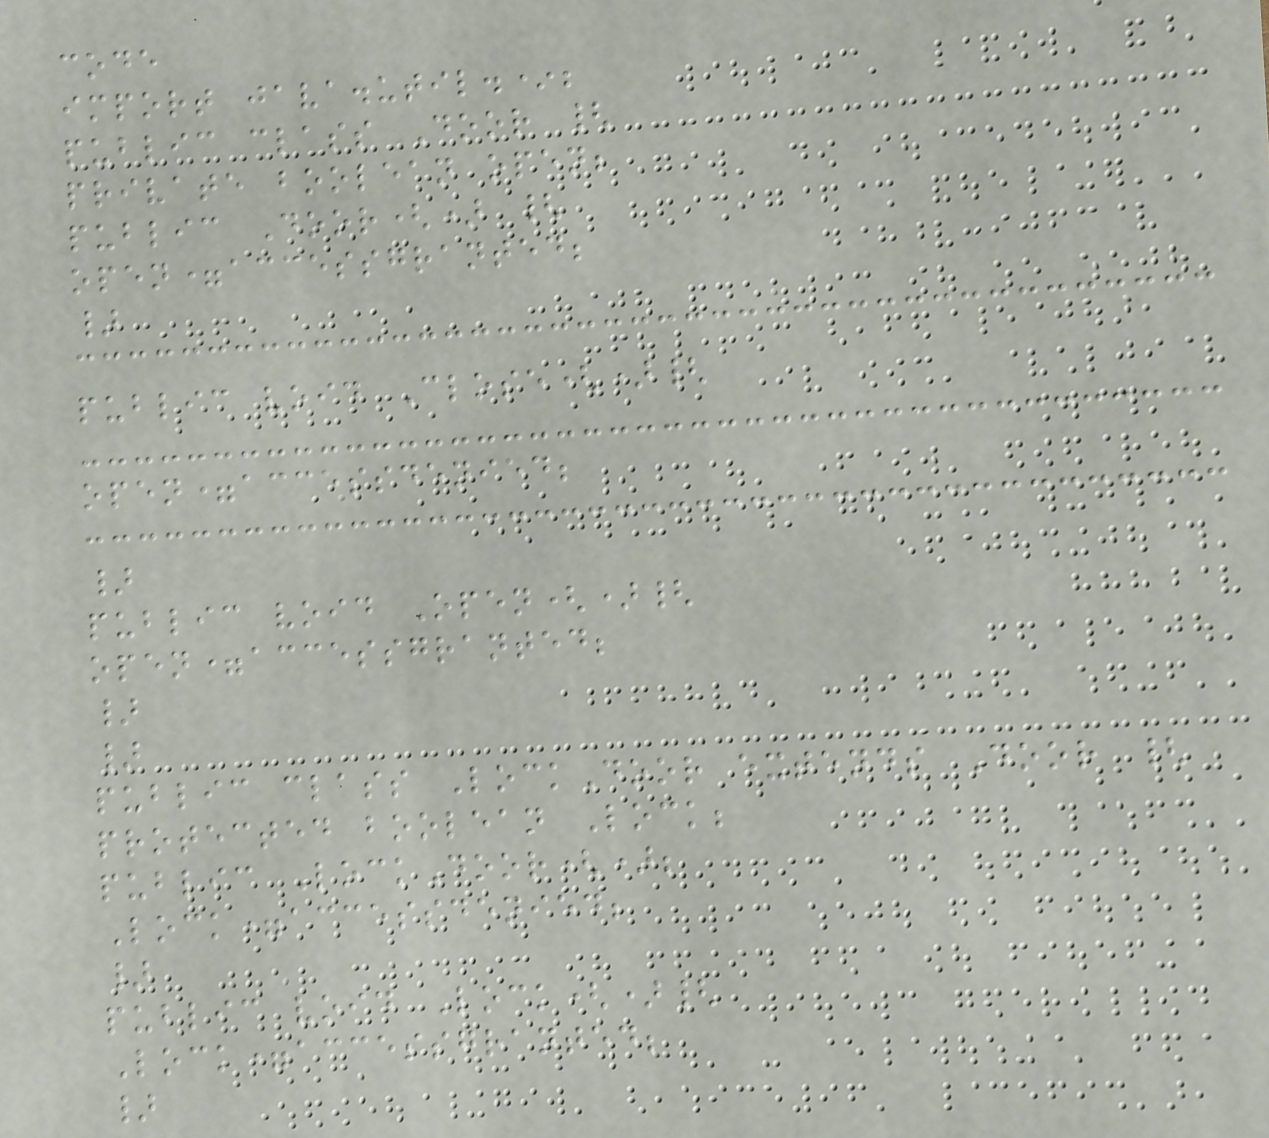code
import java.util.*;
public class Door {
private boolean open;
public Door() {
open=accessgranted;
}
public void Close(){
open=accessdenied;
}
public void Open(){
open=accessgranted;
}
}
public class LockDoor extends Door {
protected boolean Lock;
public LockDoor();
Lock=accessdenied;
}
public void Lock(){
Lock=accessgranted;
}
